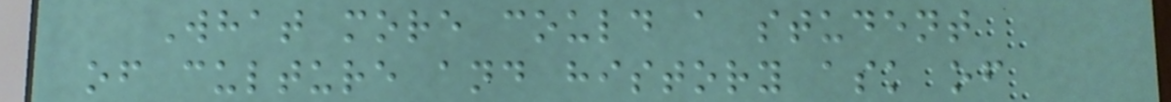What more could a student
of culture and history ask of
